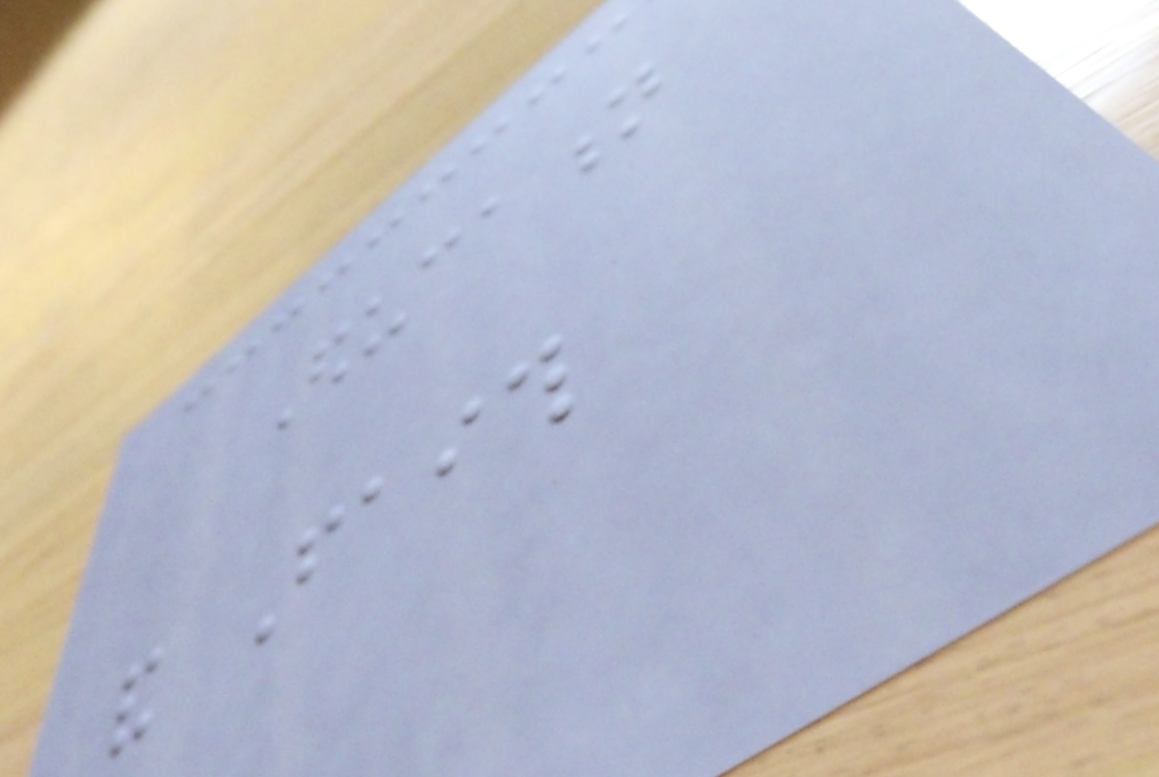Education
and Faith
